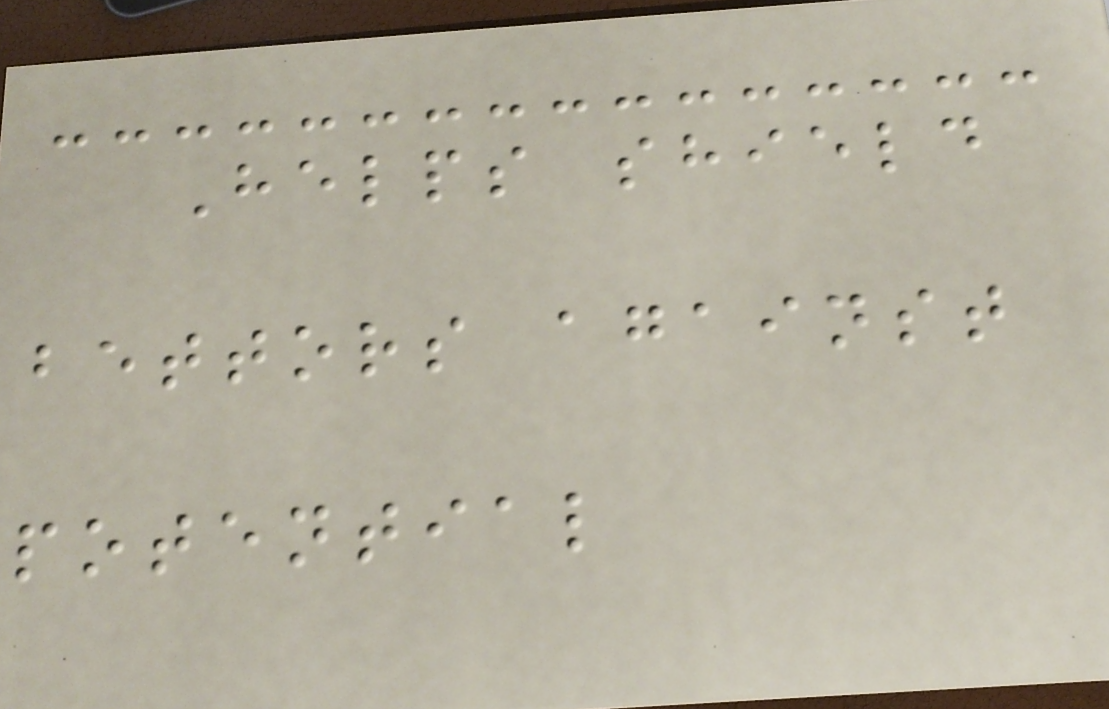Helps shield
bettors against
potential
